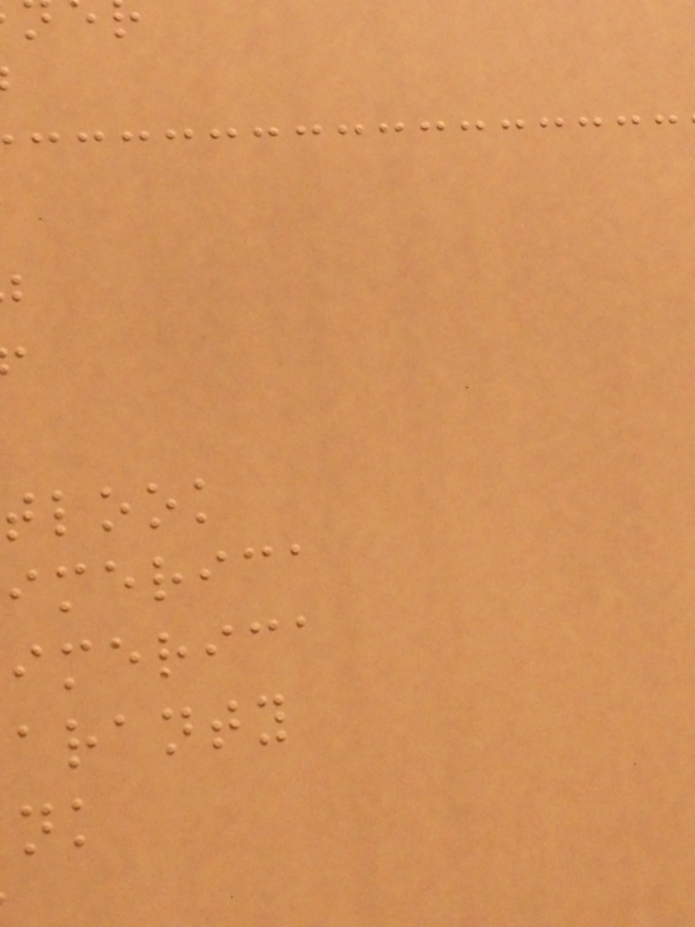tlook
imerica
imerica
aranty
